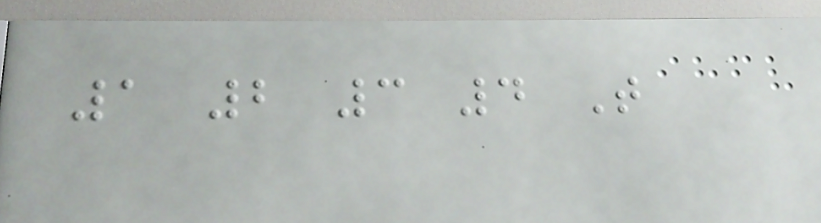1 2 3 4 T
